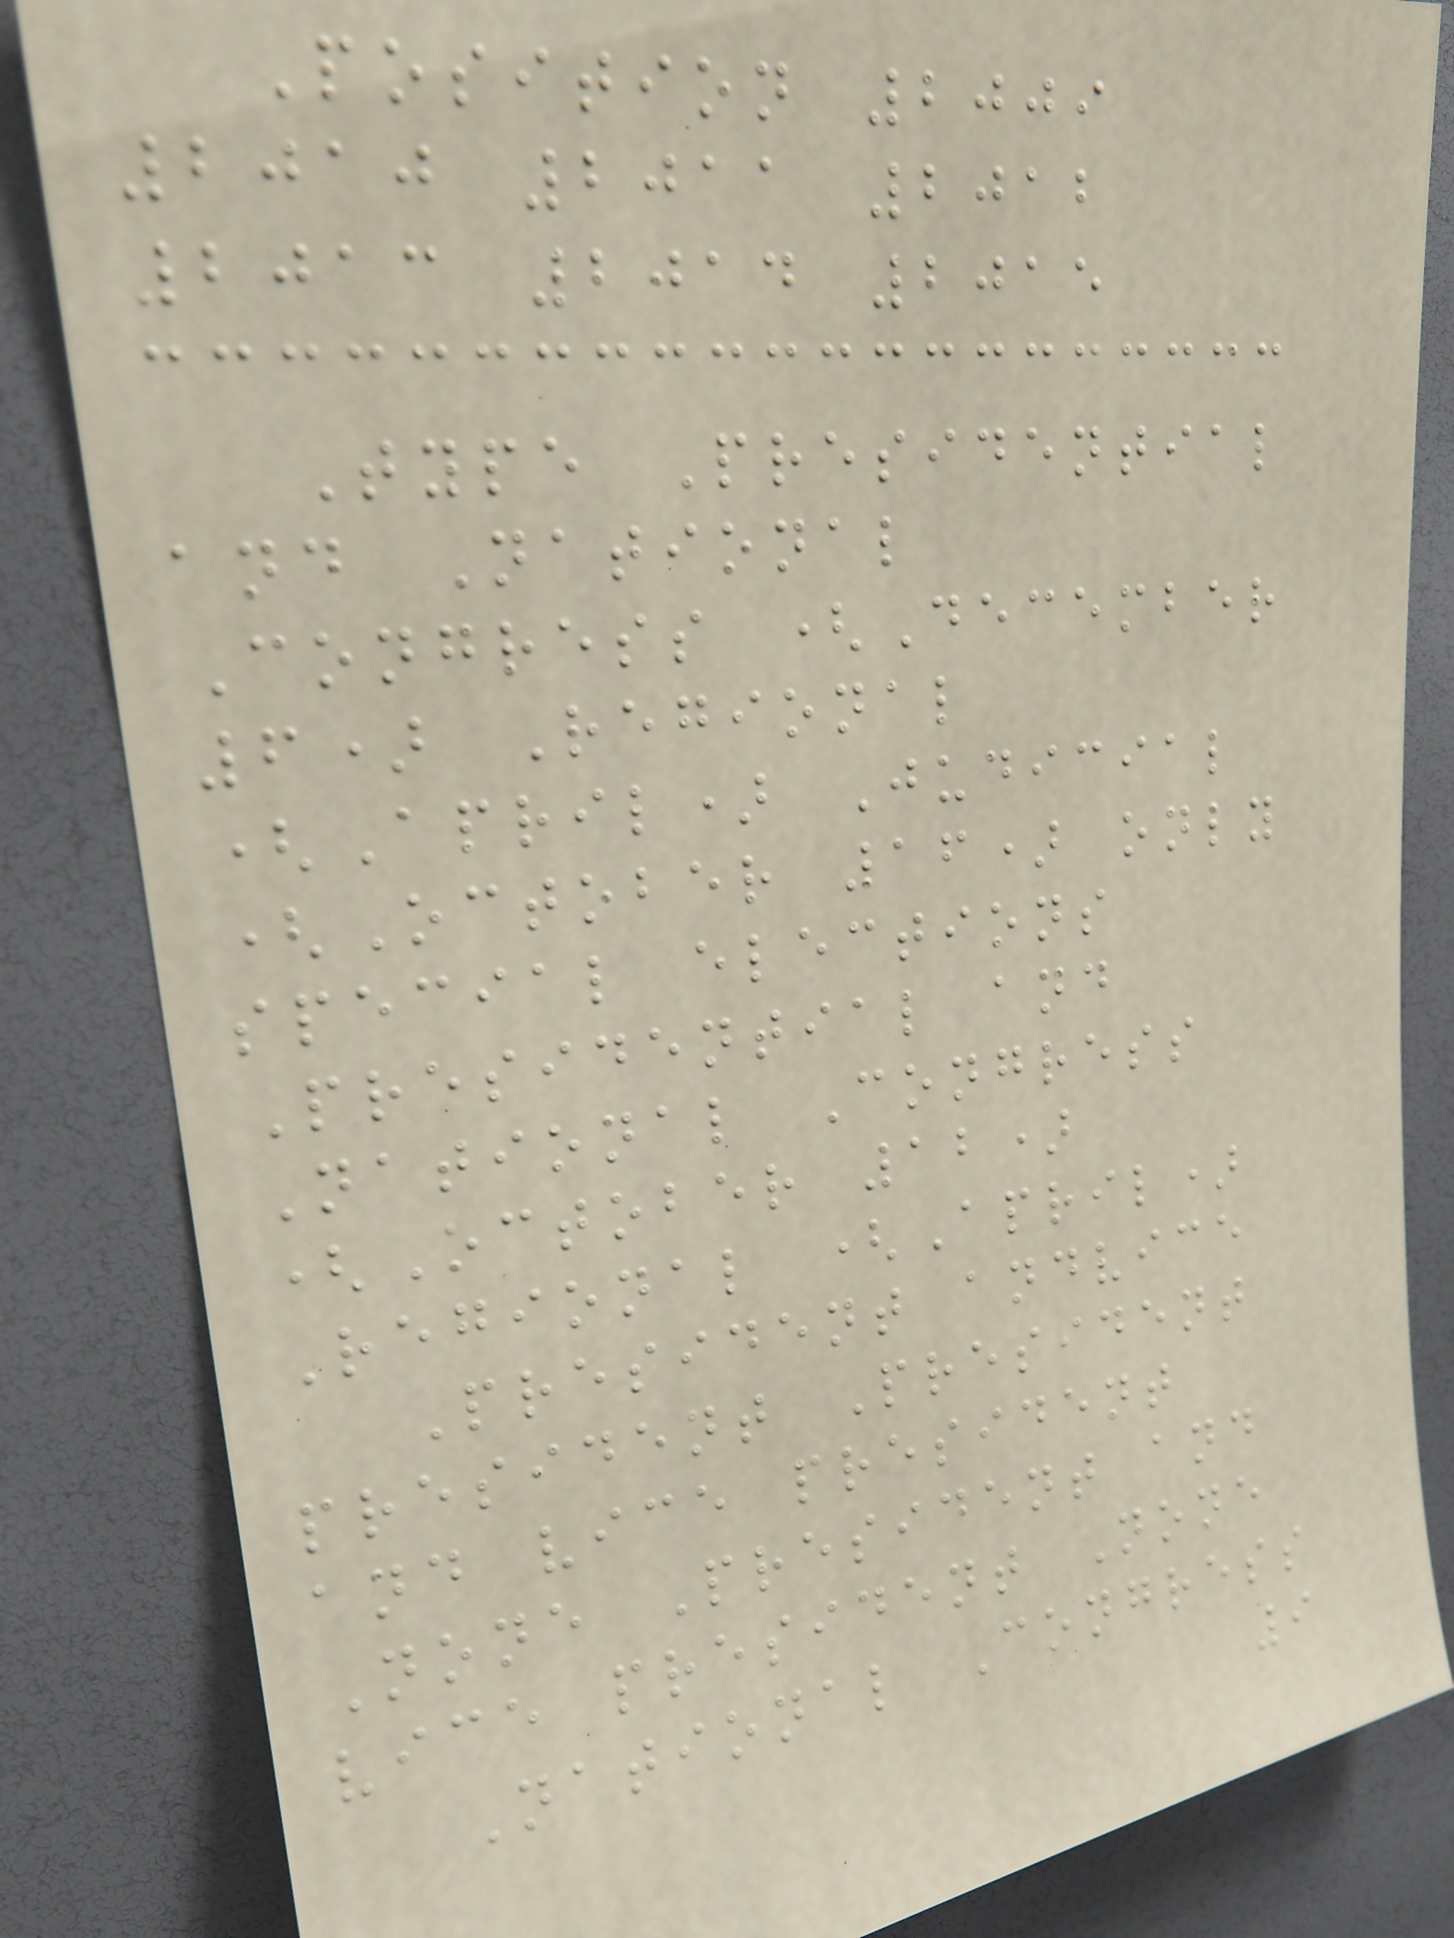Position 2009
2010 2011 2012
2013 2014 2015
Type Presidential
and National
Congress (December
6) Regional
(April) Judicial
(October 16) only
special elections
Presidential and
National Congress
(October 12)
Regional (April)
President andvice
president President
and vice president
None President and
vice president None
National Congress
9
